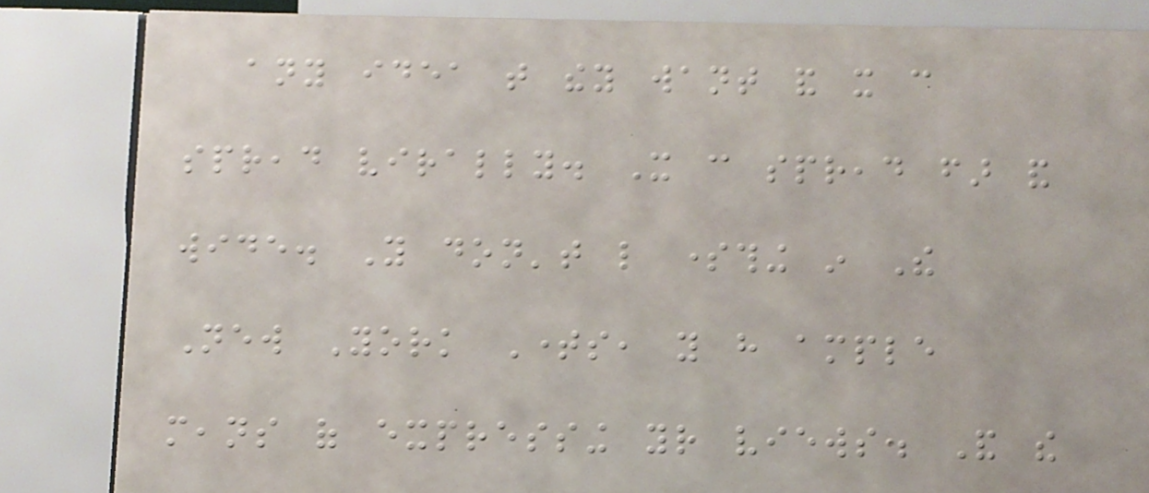any idea that they want and it can
spread virally. It can spread far and
wide. You don't like something in The
New York Times, you have ample
means of expressing your views. And the
